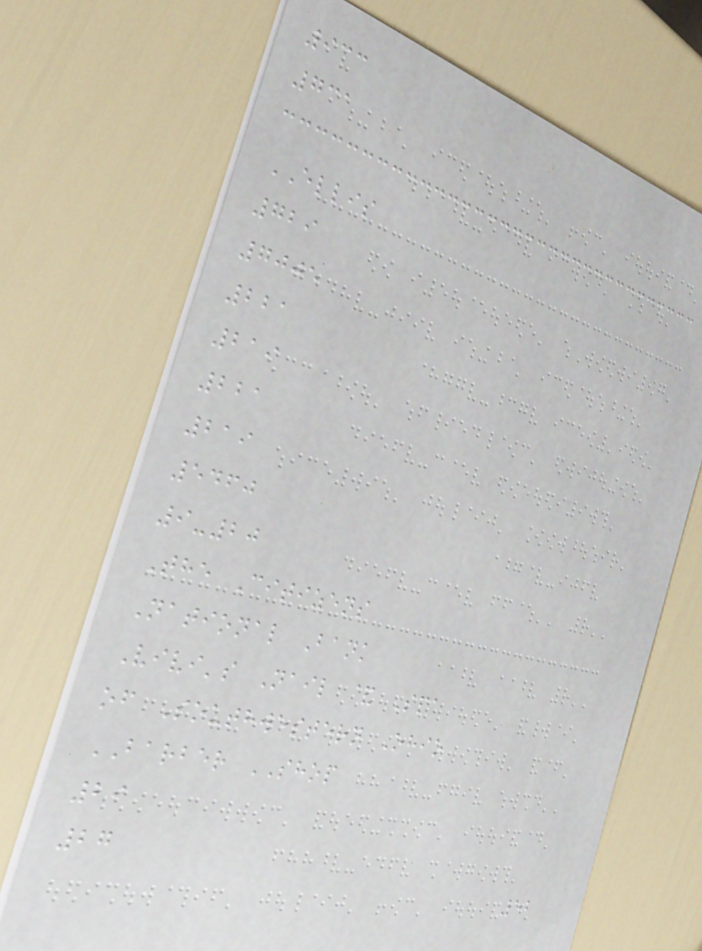933
731
ELLIS
729
7005
221
219
221
219
5460
9-20
The Citizens
National Bank
Vivi's Nail & Spa
of Southwestern Ohio
BARBER SHOP
29
27
52
